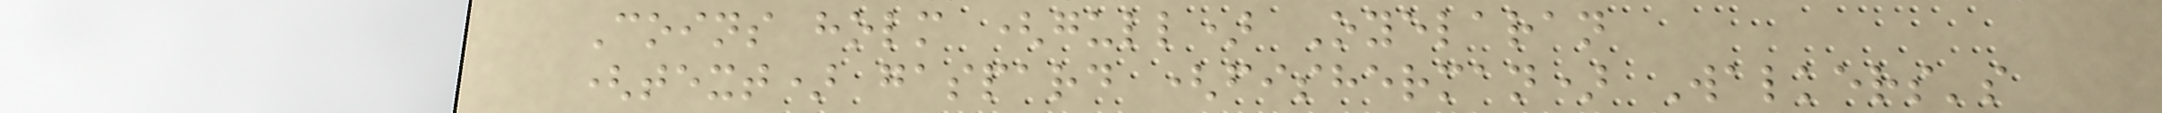Coins holm (gull) Oyelaran
(text) gaspard (fisherman) Walkers's
